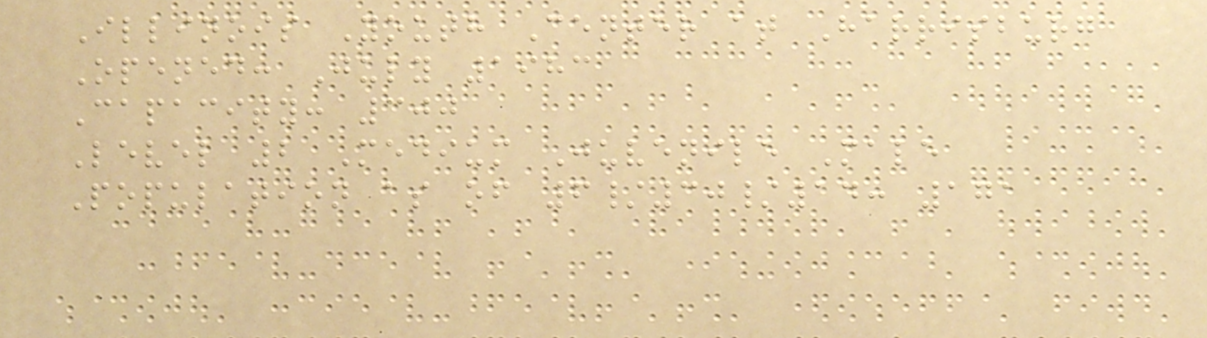Illinois Youth Center at Harrisburg
Opened: July 1983
Capacity: 300
Level 2 Medium Juvenile Male
Population as of 6/30/14: 171
